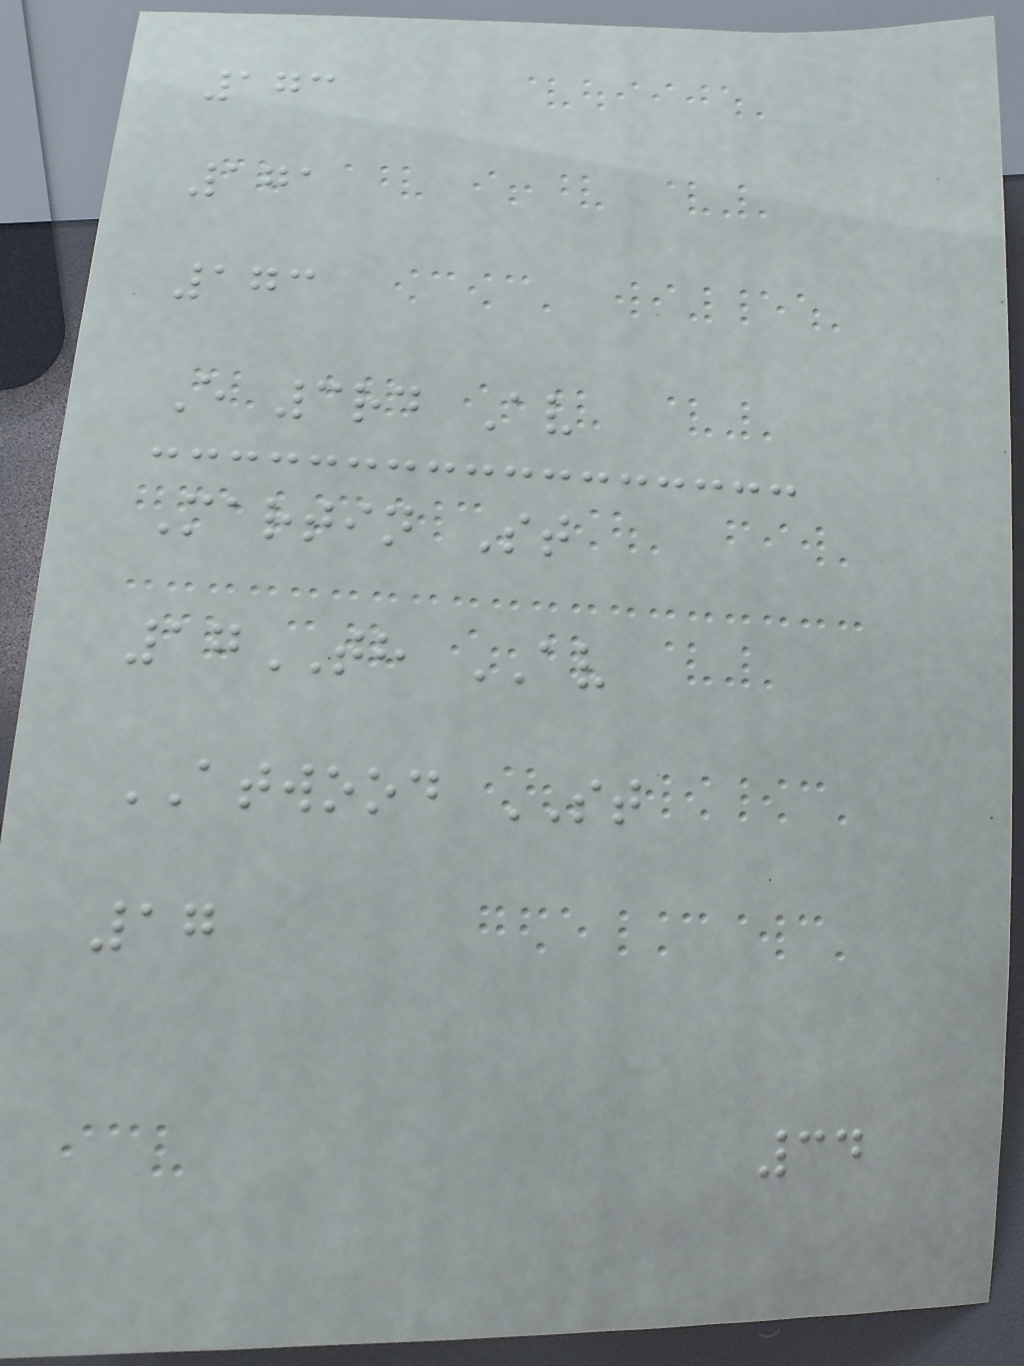173
171
173
E 3rd Av
Martin St
17TH AV
ATWOOD ST
17
34
